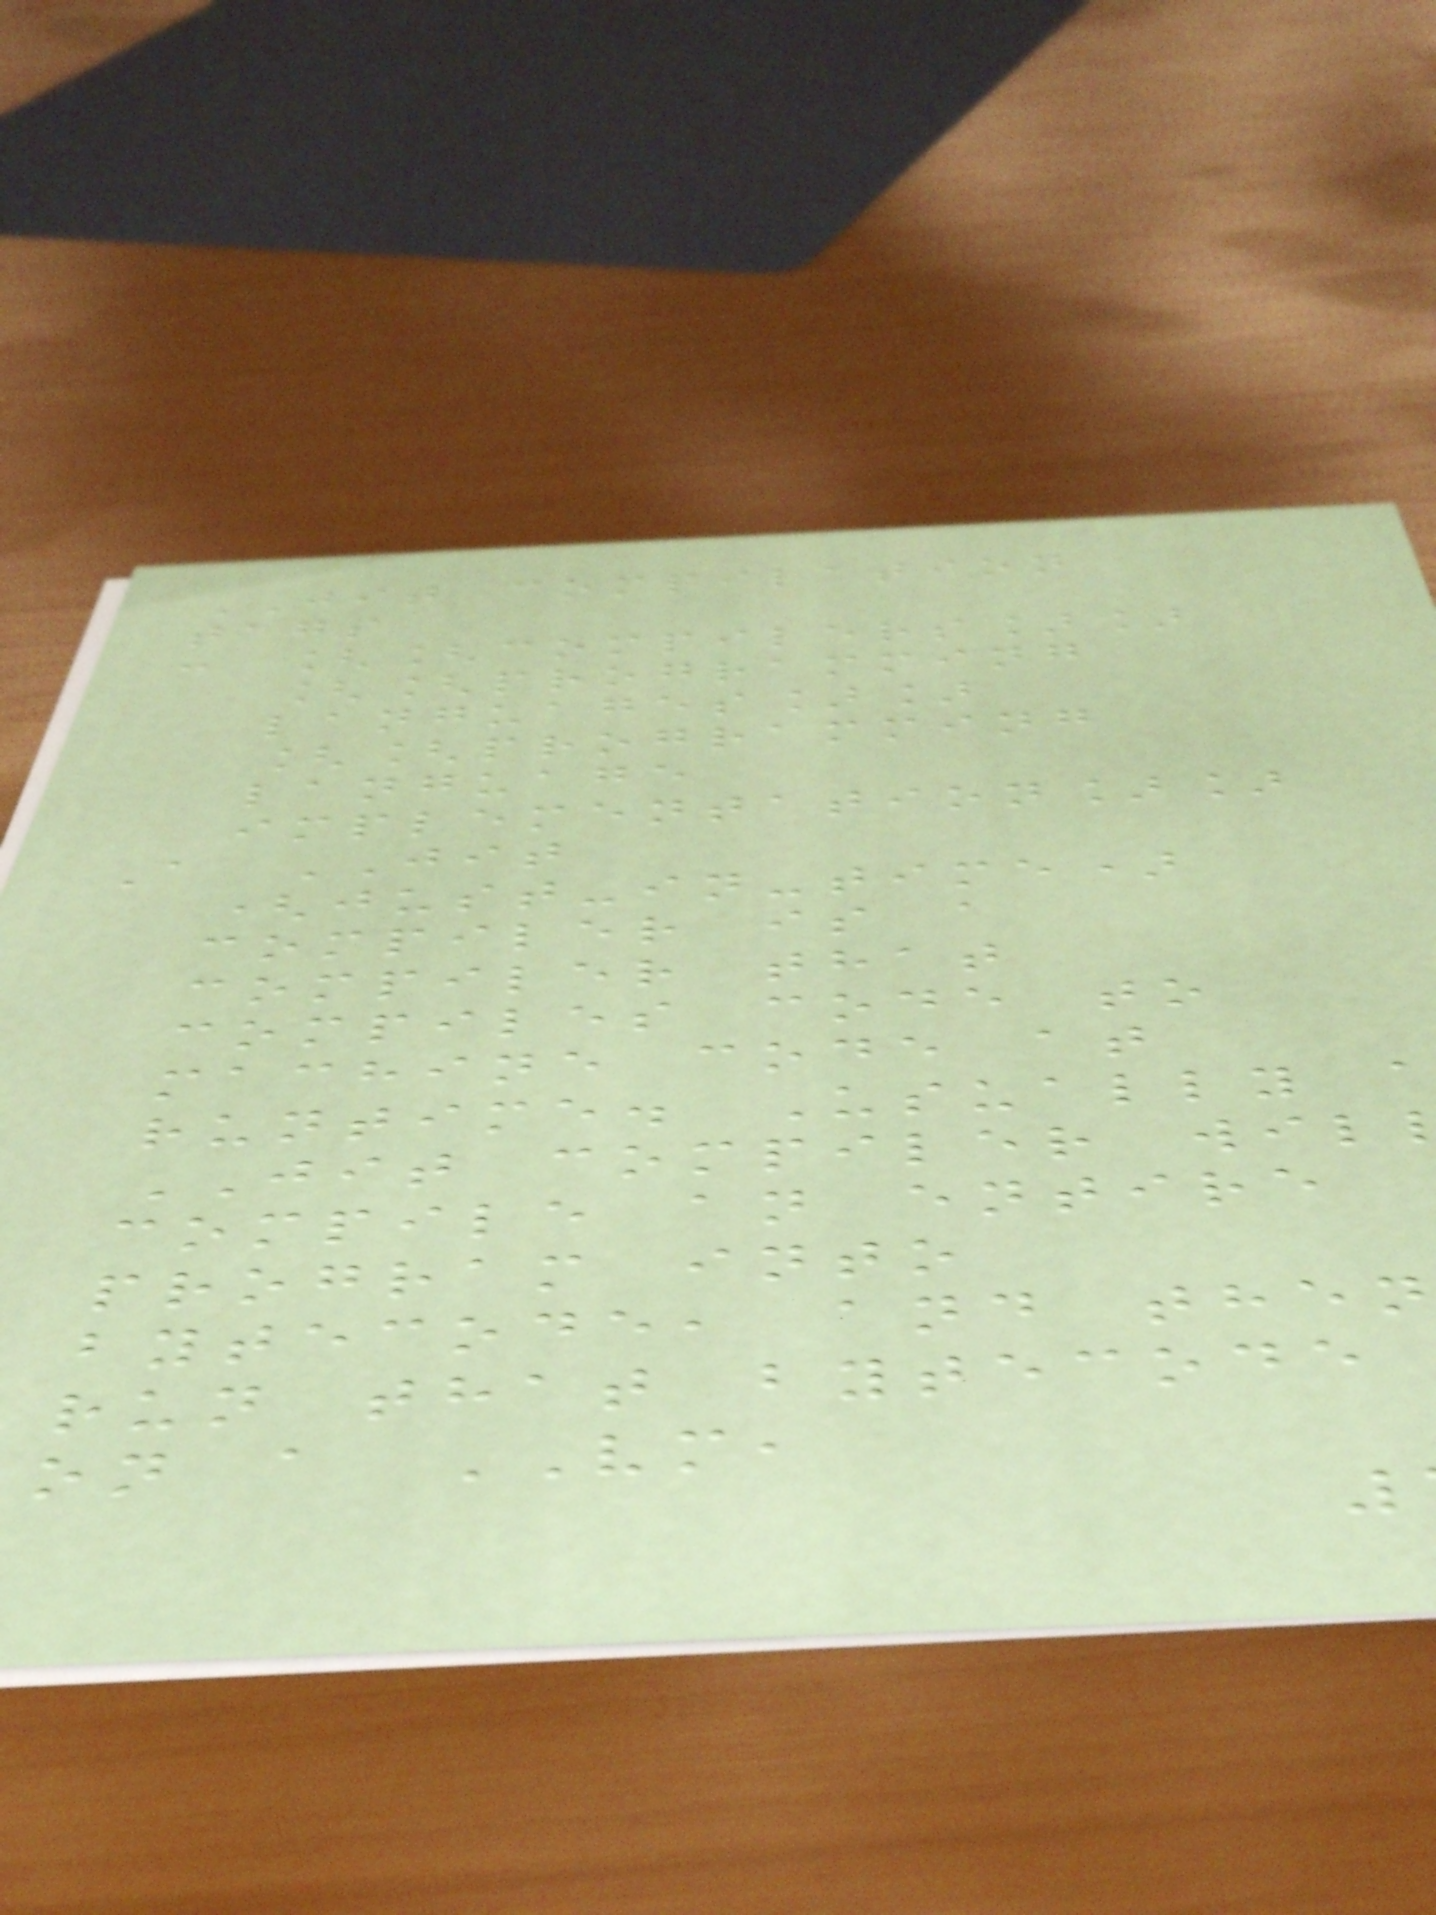JIT compilation
tags
: [[compilers]]
[[programming
languages]]
[[programming
language
implementation]]
A JIT
(just-in-time)
compiler is a
compiler that
compiles code to
machine code at
runtime. Usually
JIT compiler wil
compile an entire
program into
bytecode, and then
run that bytecode
on a VM,
